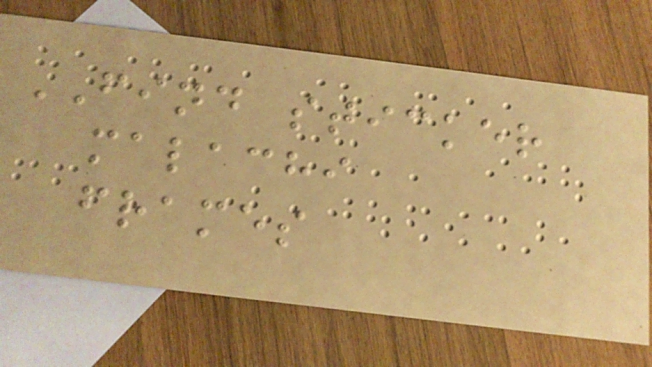FIND sticker
malachi
frames
